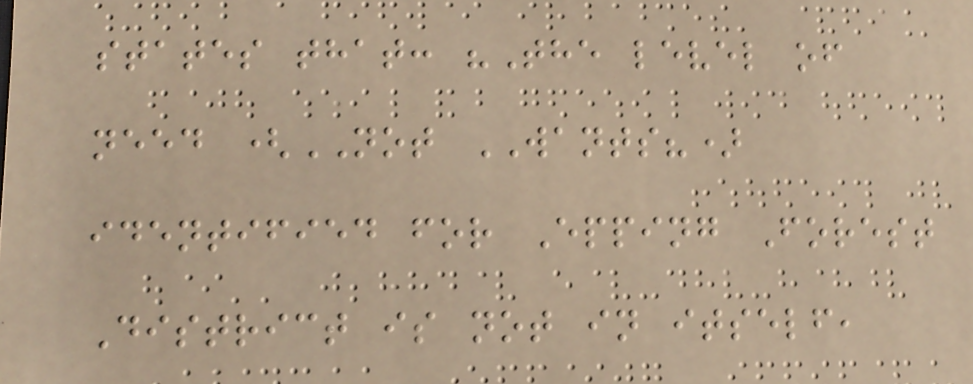states that: "The level of
need (NOT WANTS?)
identified for Epping Forest
District is not in itself,
